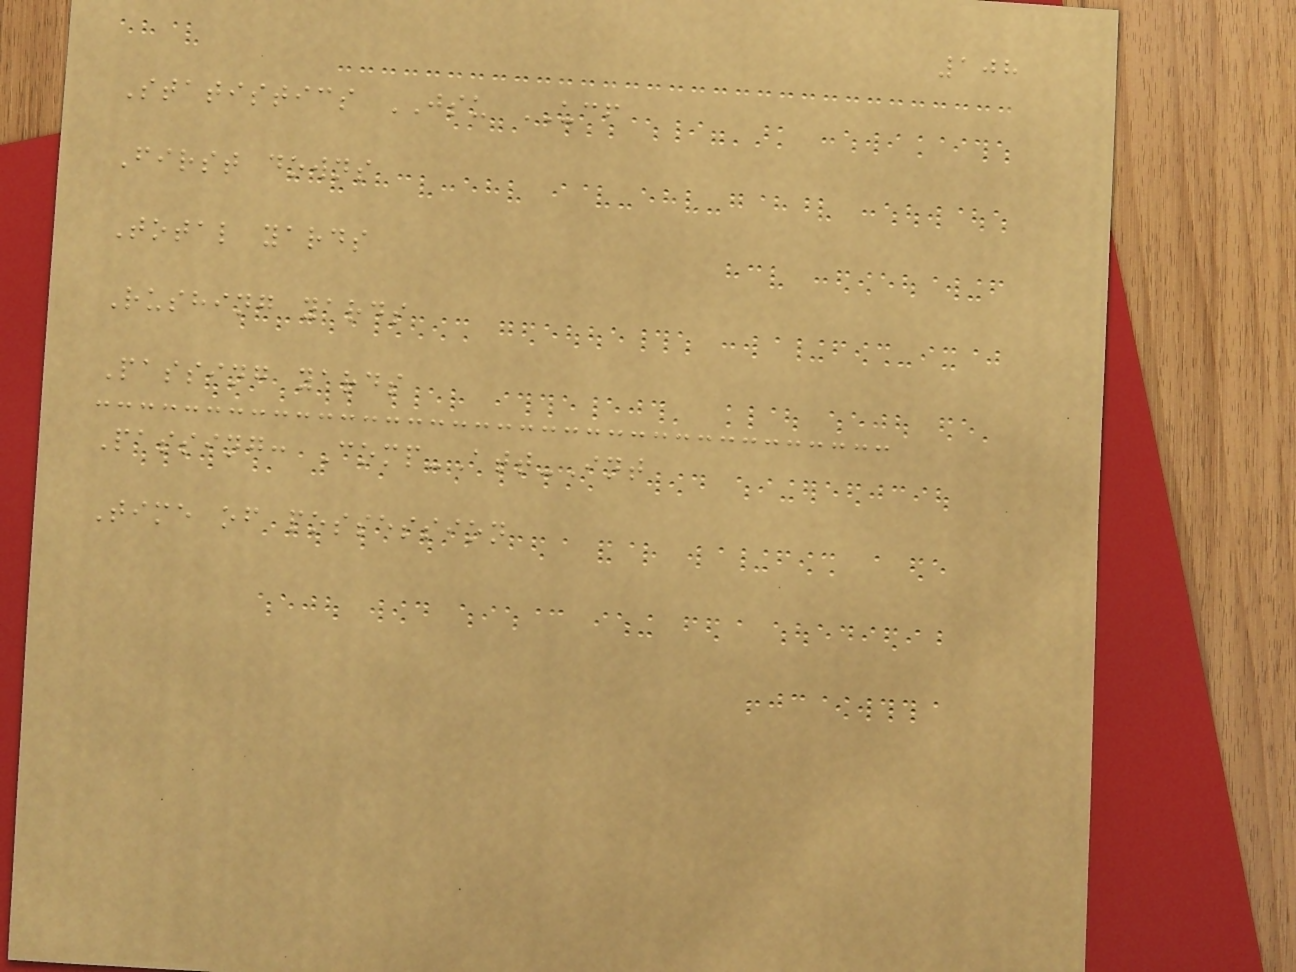108
Statistics JSU UCF
First downs
Total yards
Rushing yards
Passing yards
Passing: Comp-Att-Int
Time of possession
